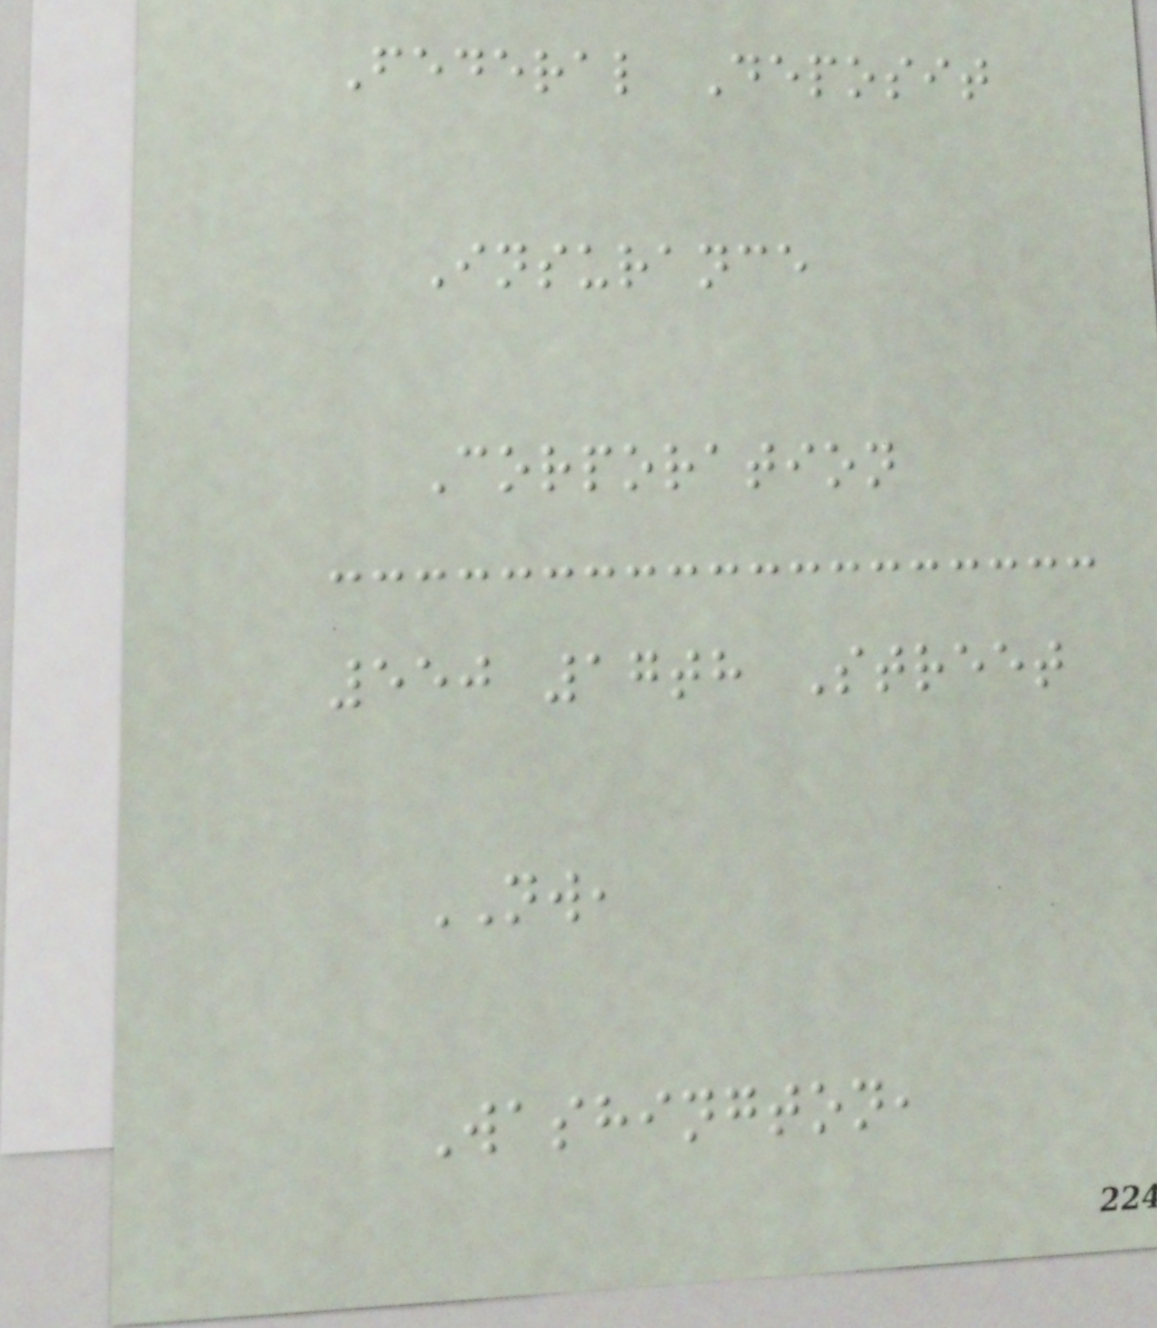Federal Deposit
Insurance
Corporation
550 17th Street
NW,
Washington,
